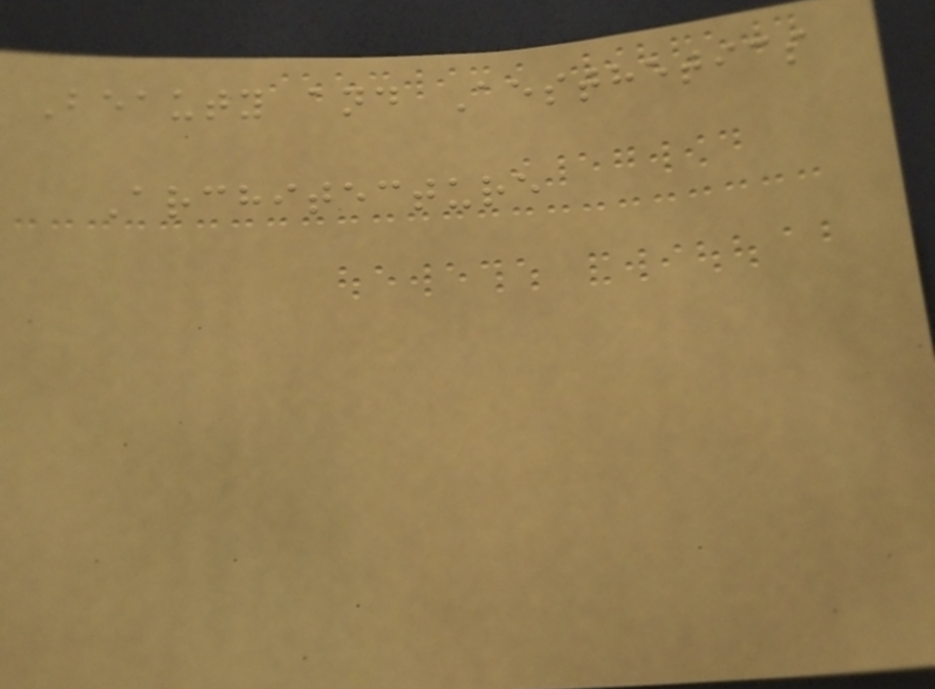Beauty and Aesthetics
Architecture
